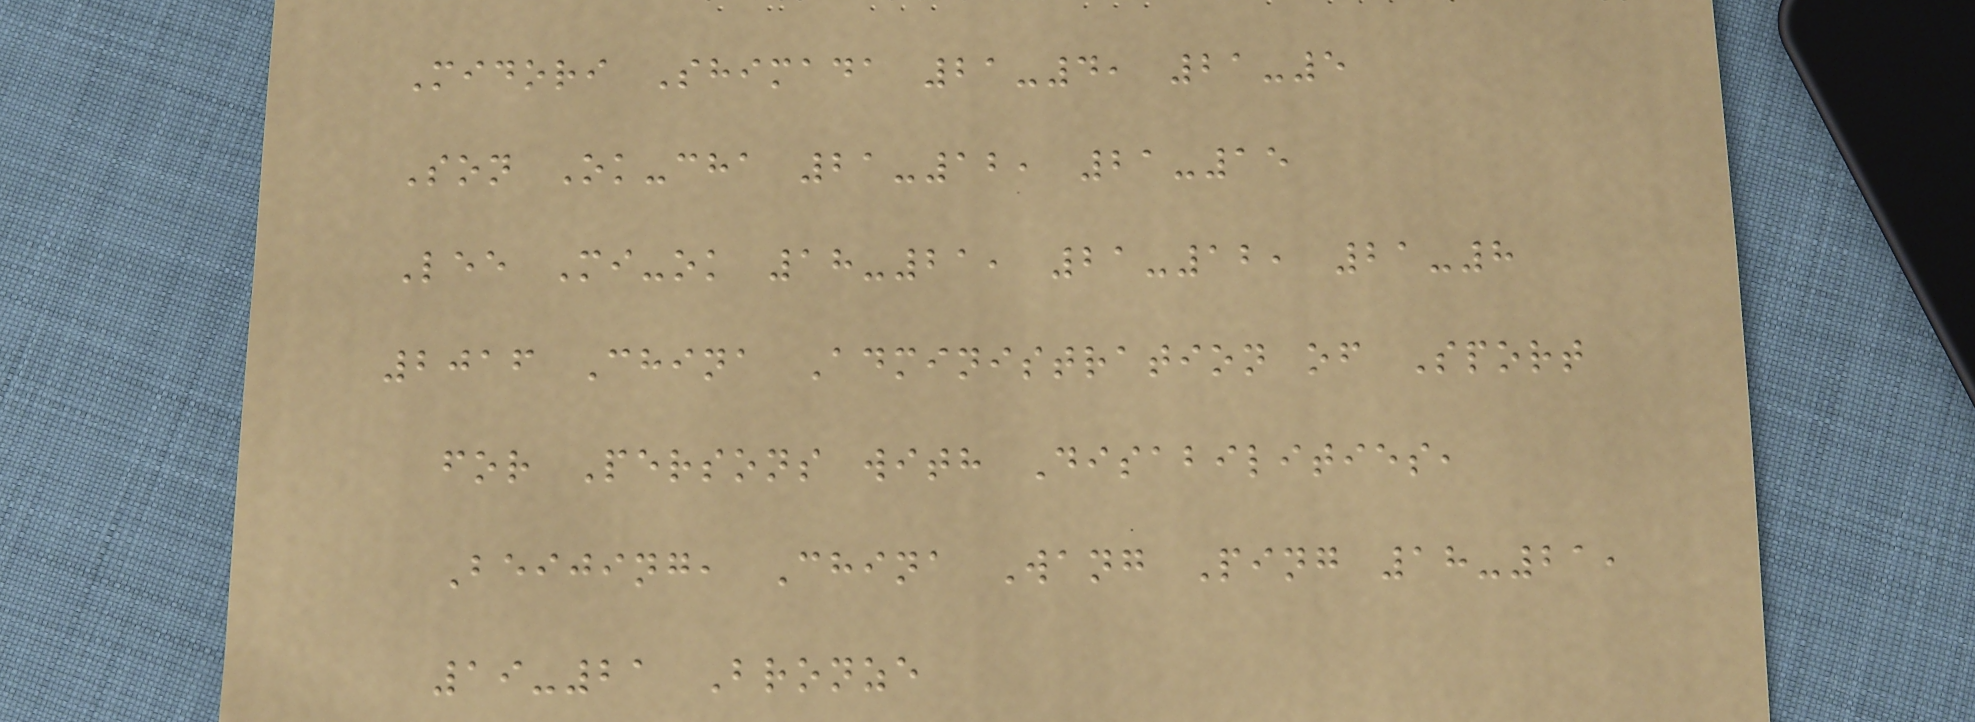Midori Shimada 21-4, 21-5
Son Ok-cha 21-12, 21-15
Lee Mi-ok 18-21, 21-12, 21-8
2016 China Administration of Sport
for Persons with Disabilities,
Beijing, China Wang Ping 18-21,
19-21 Bronze
